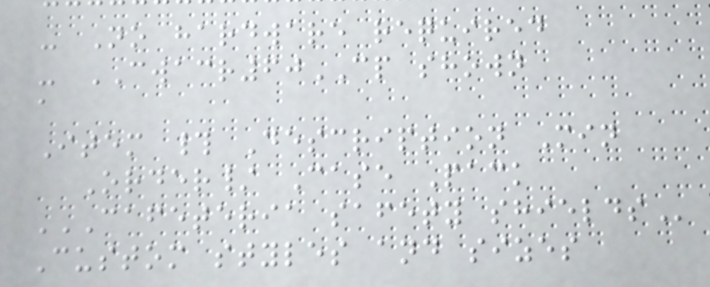- No hardware required
- CWACR60CP shown
a
Item # Description Min
Order/ Case Pack
CAFETERIA SAFETY SHIELDS
Custom styles and sizes
